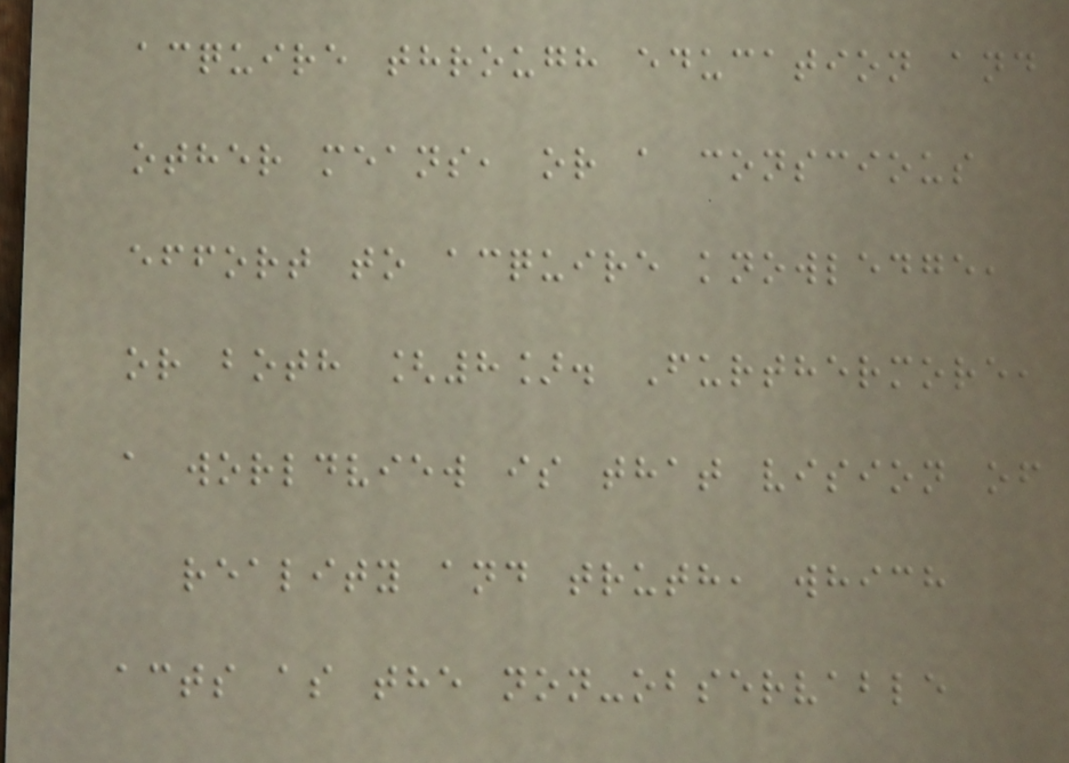acquire through education and
other means, or a conscious
effort to acquire knowledge,
or both [8]. Furthermore,
a worldview is that vision of
reality and truth, which
acts as the non-observable
